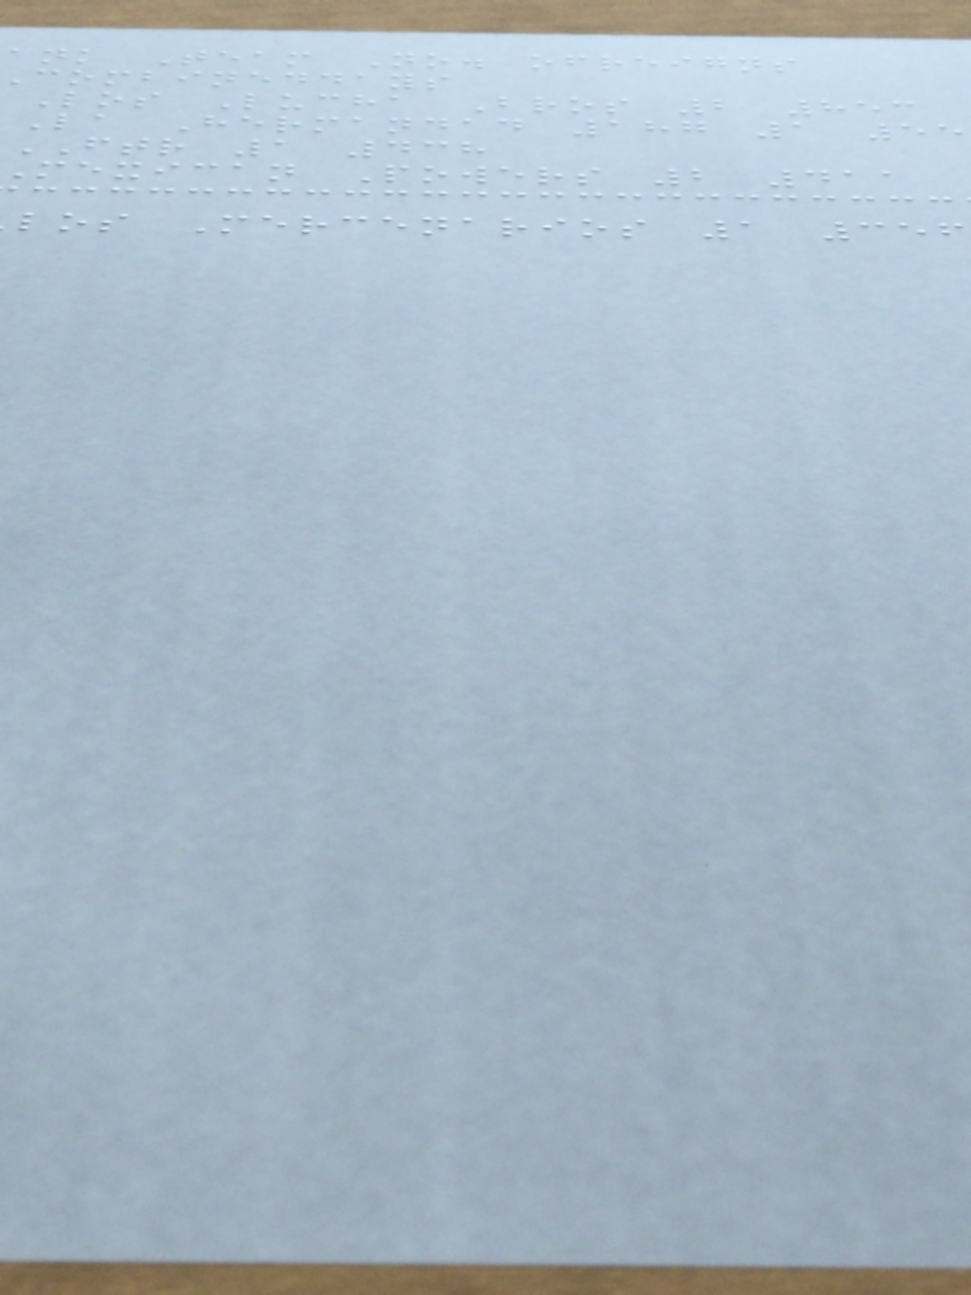ank Team No. ofreigns
combineddays
Los Lucha Bros 2 853
La Hermandad 187 1 55
FTR 1 438
mexican Powers 2 411
los Mercenarios 1 356
